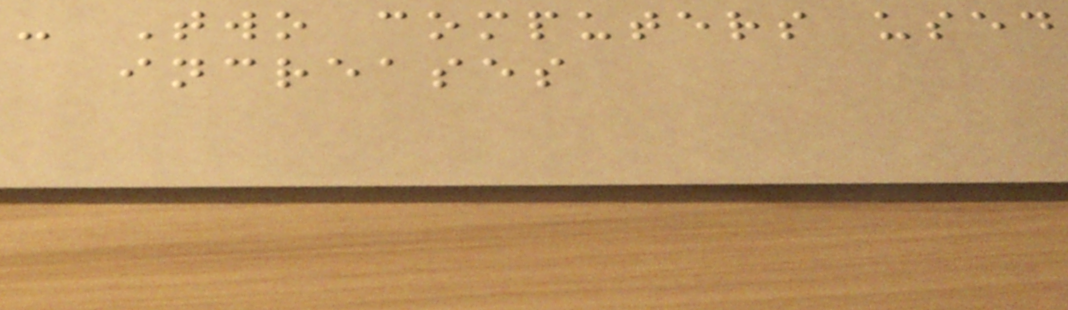- Two computers used
increases
